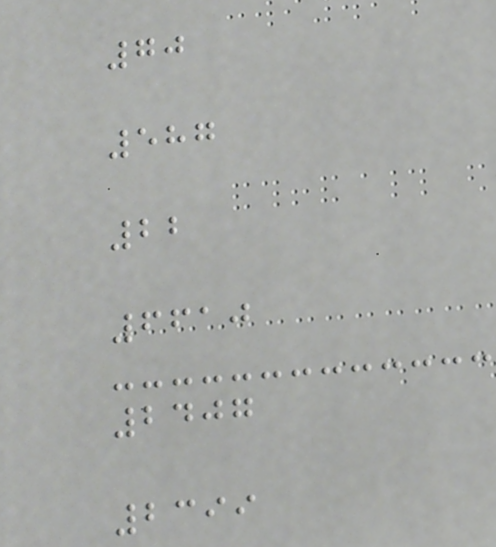70
587
22
6610
2407
2399
